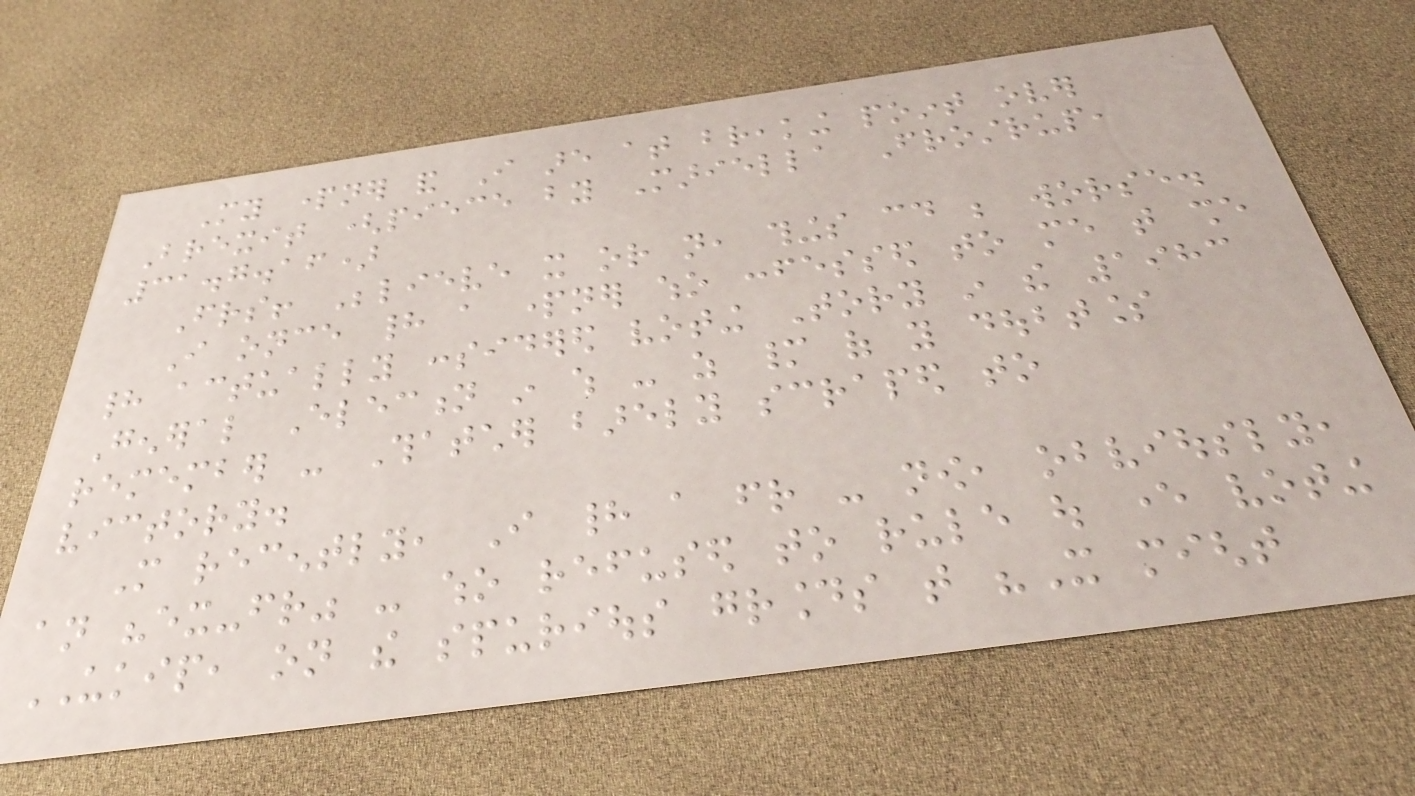My partner and I are at breaking point over
Brexit (piece by Mariella Frostrup,
31.7.16)
Friends! Believe it or not, things could be worse.
I once had a partner who confessed to me that she
had actually considered voting Tory in the 1983
General Election in which - as many of you doubtless
remember - Thatcher barely scraped to
victory.
More recently, I had a friend - now, obviously,
an "ex-friend" - who refused to rule out ever voting
UKIP, on the spurious grounds that "It might
